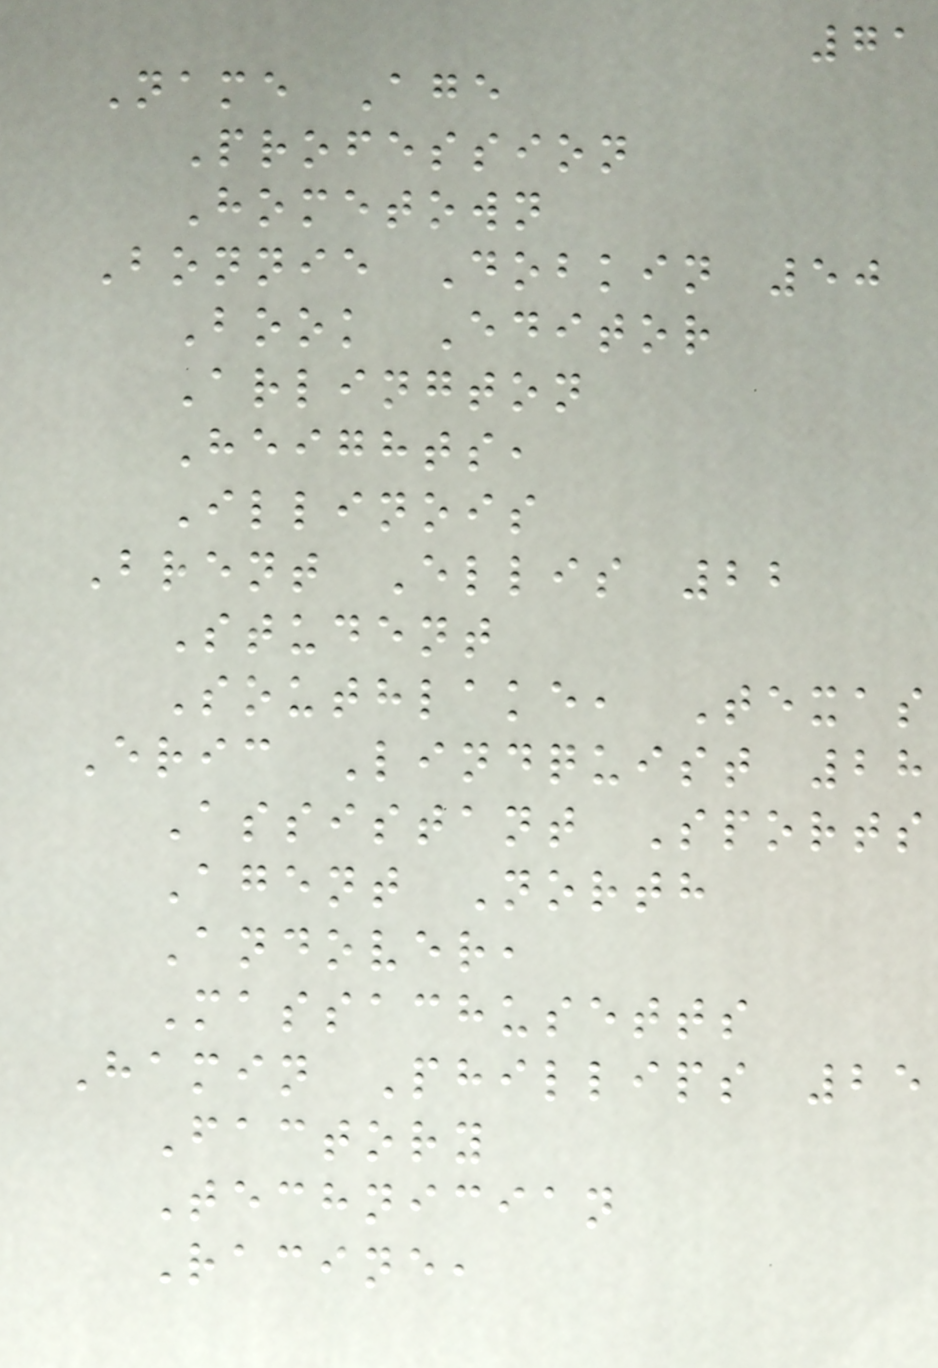71
Name Age
Profession
Hometown
Bonnie Dobkin 50
Book Editor
Arlington
Heights,
Illinois
Brent Ellis 22
Student
Southlake, Texas
Eric Lindquist 28
Assistant Sports
Agent North
Andover,
Massachusetts
Hamin Phillips 25
Factory
Technician
Racine,
